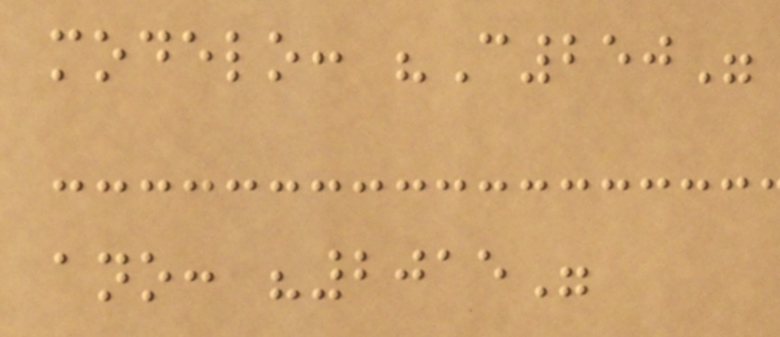modelo: "C250"
ano: "2015"
